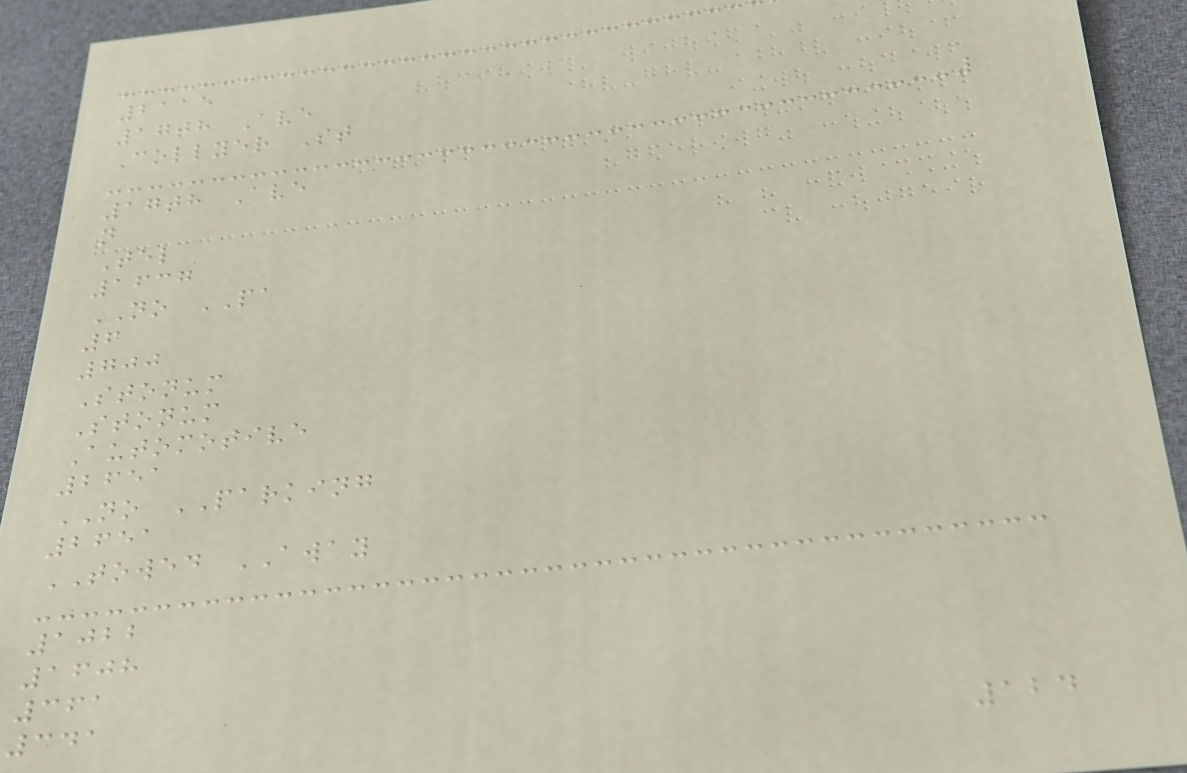2115
17th Ave
Collyer St
17th Ave
n
Tel
1637
NO PA
6
700
Stonum
Stonum
Automotive
2651
NO PARKING
2651
TOWED AWAY
1022
1608
361
341
124
